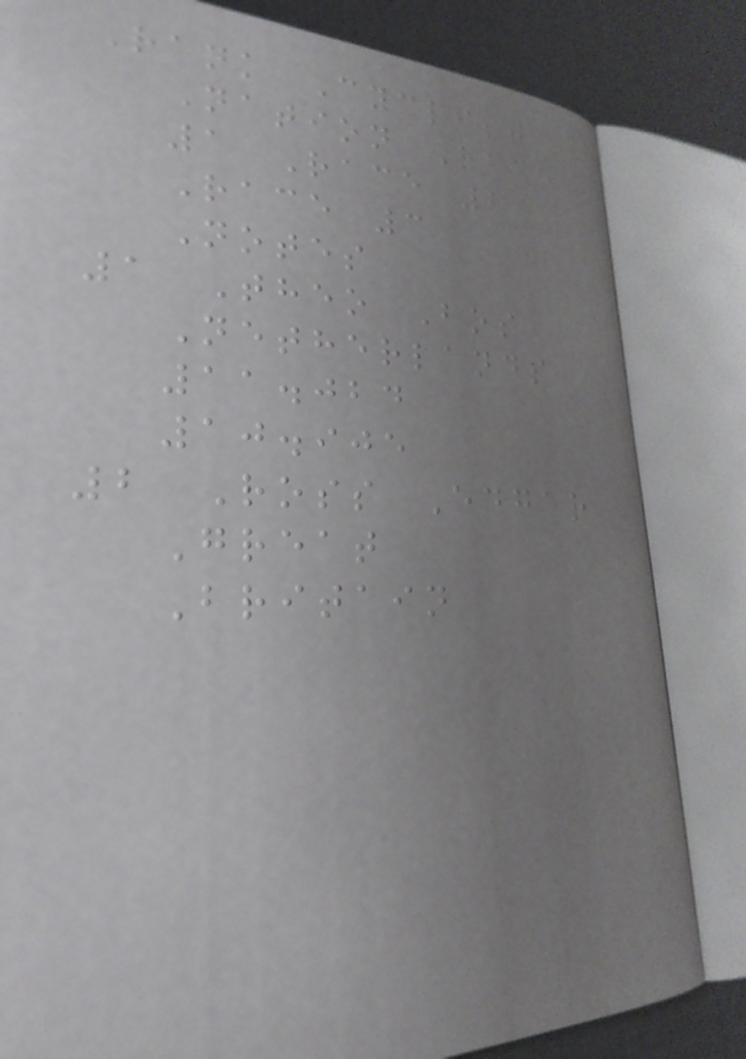Rank Cyclist
Nation Race
1 Race 2
Race 3
Notes
1 Theo Bos
Netherlands
11.024
10.905
2 Ross Edgar
Great
Britain
